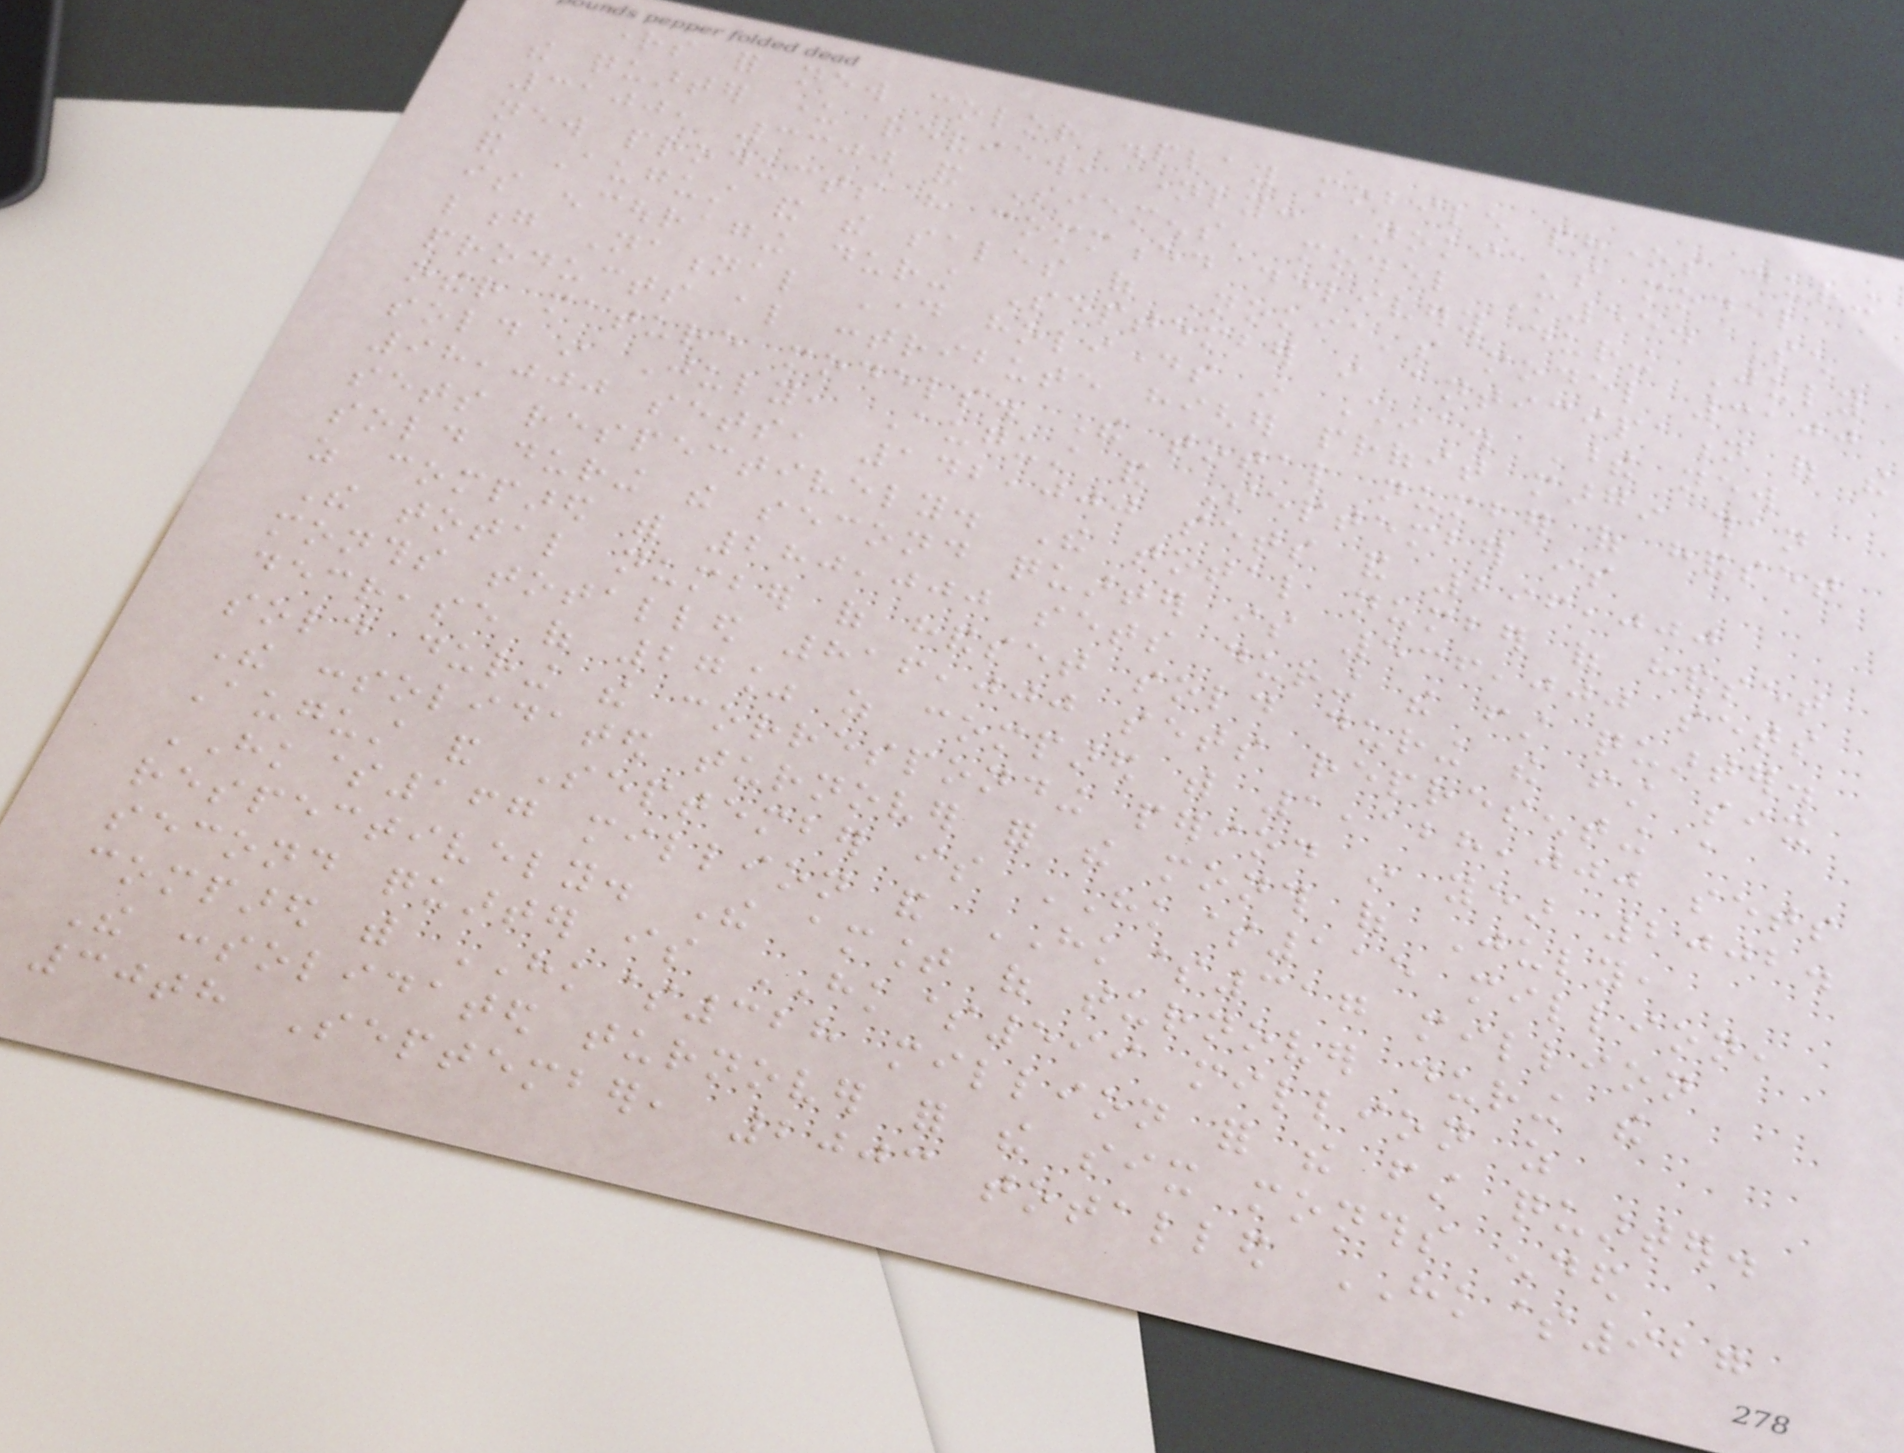rights for new color display mobile phones during
the quarter under review, namely: Nokia's model
3100, 3300 and Siemens' model M55. Such
new products have commenced delivery during July
and August and the sales of Nokia's model 3100
is encouraging during September in anticipation of the
long National Day holidays in China. These new
products also contribute higher profit margin than
other mature models. The total number of handset
sold in July, August and September is
98,000 sets, 142,000 sets and 296,000
sets respectively. The total number of handset
sold during the second quarter is 536,000 sets
as compared with 280,000 sets during the first quarter.
The total number of handset sold during the first six
months totalled 816,000 sets representing a
decrease of 27% as compared with 1,128,000 sets
sold during the corresponding period in year 2002.
The consolidated turnover for the month of July,
August and September is HK$115 million,
HK$167 million and HK$317 million
respectively. The amount of turnover during the
second quarter is HK$599 million as
compared with HK$328 million for the first quarter.
The consolidated turnover for the six months ended
30th September, 2003 totalled HK$927
